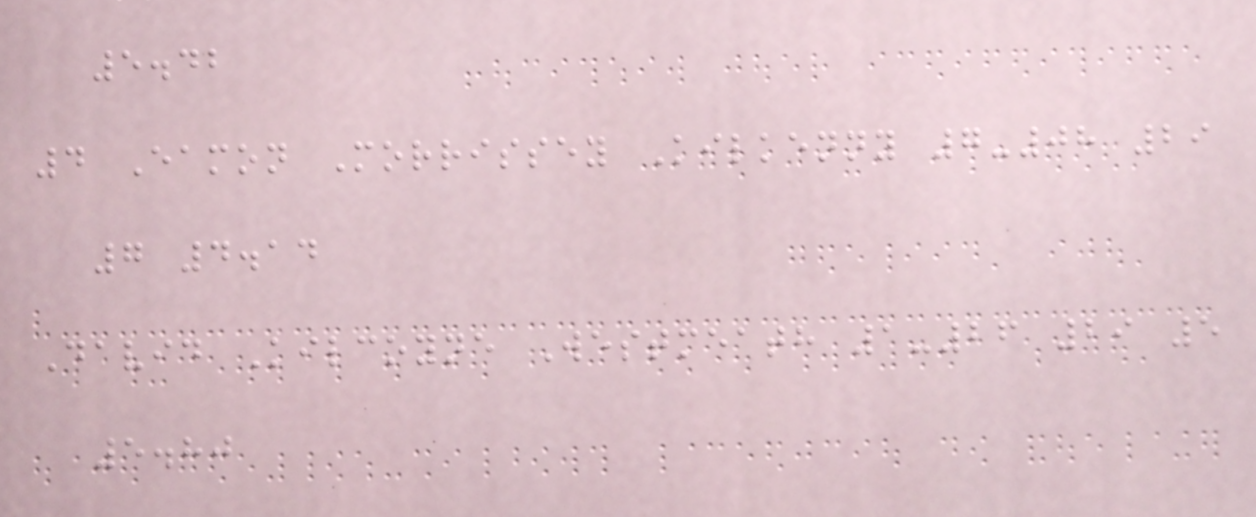5.42
4 Eamon Morrissey Kilkenny 7-08 29
7 4.14
David Kilcoyne Westmeath 1-26 29 5
5.80
